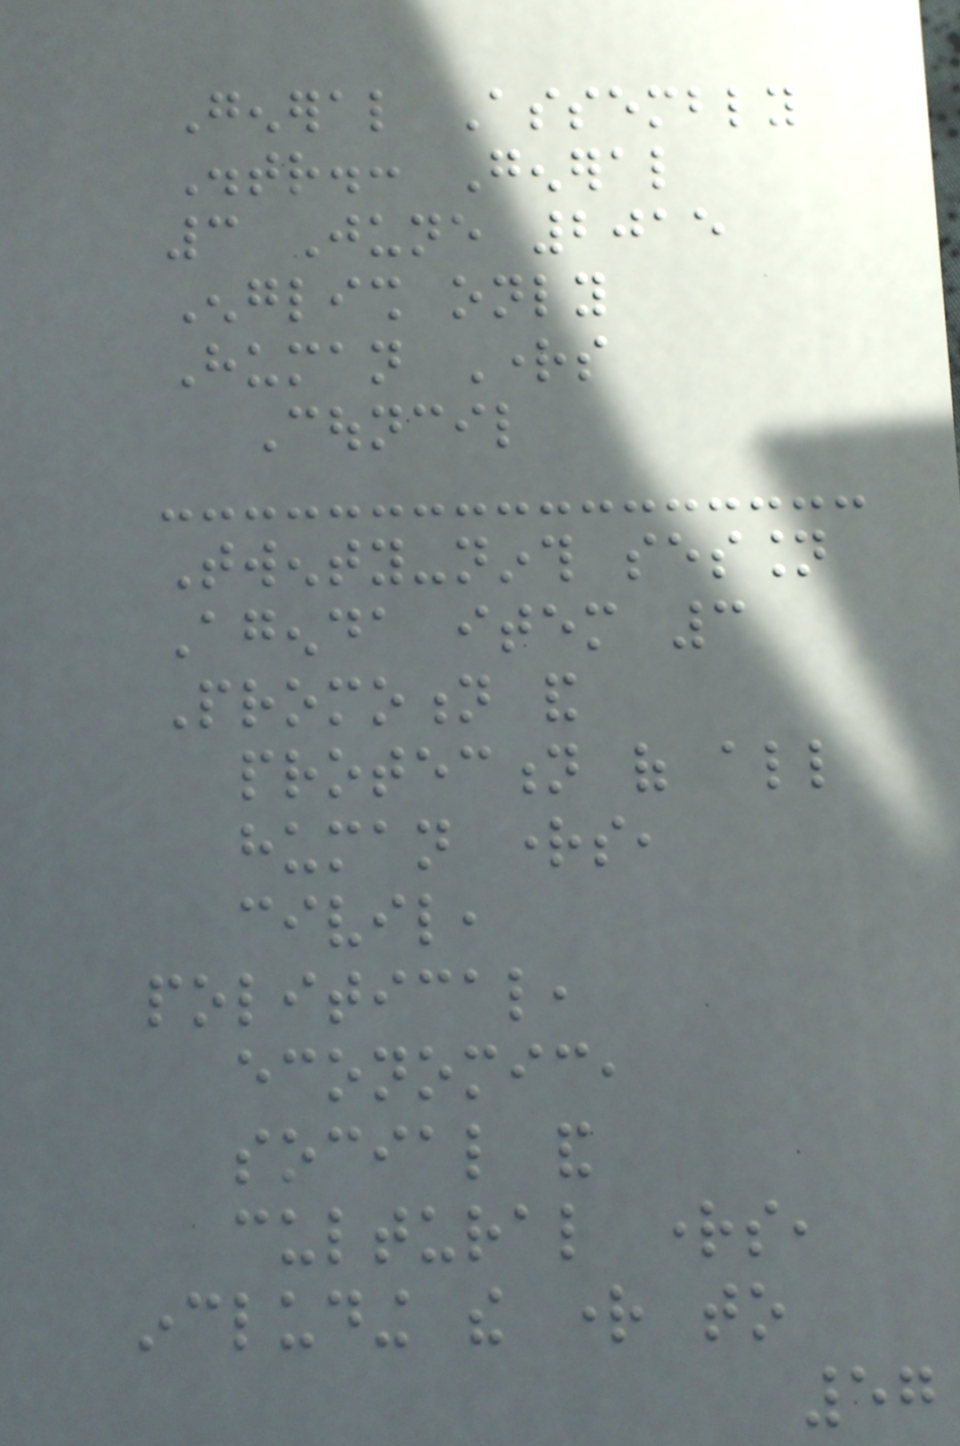General Assembly
Distr.: General
3 June 2015
English only
Human Rights
Council
Twenty-ninth session
Agenda item 3
Promotion and
protection of all
human rights,
civil,
political,
economic,
social and
cultural rights,
including the right to
57
